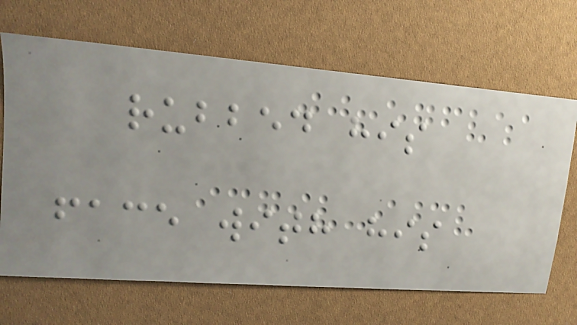rubbed his
face with his
